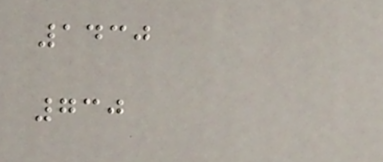1430
730
